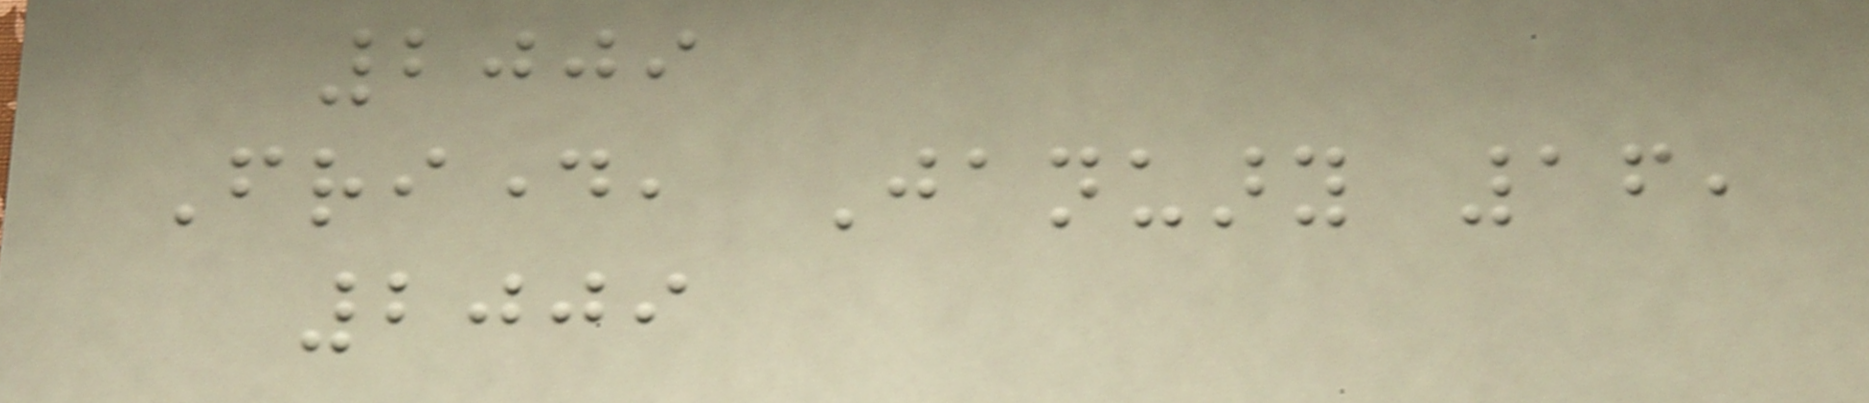2009
Friday, January 16,
2009
